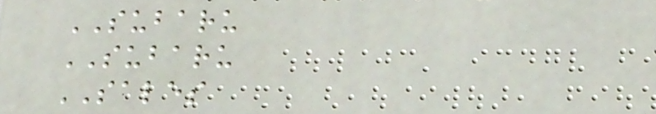SUBARU
SUBARU
SALES
